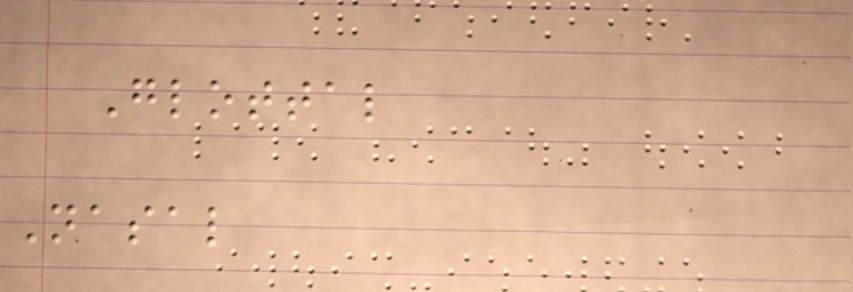Glottal
Nasal
